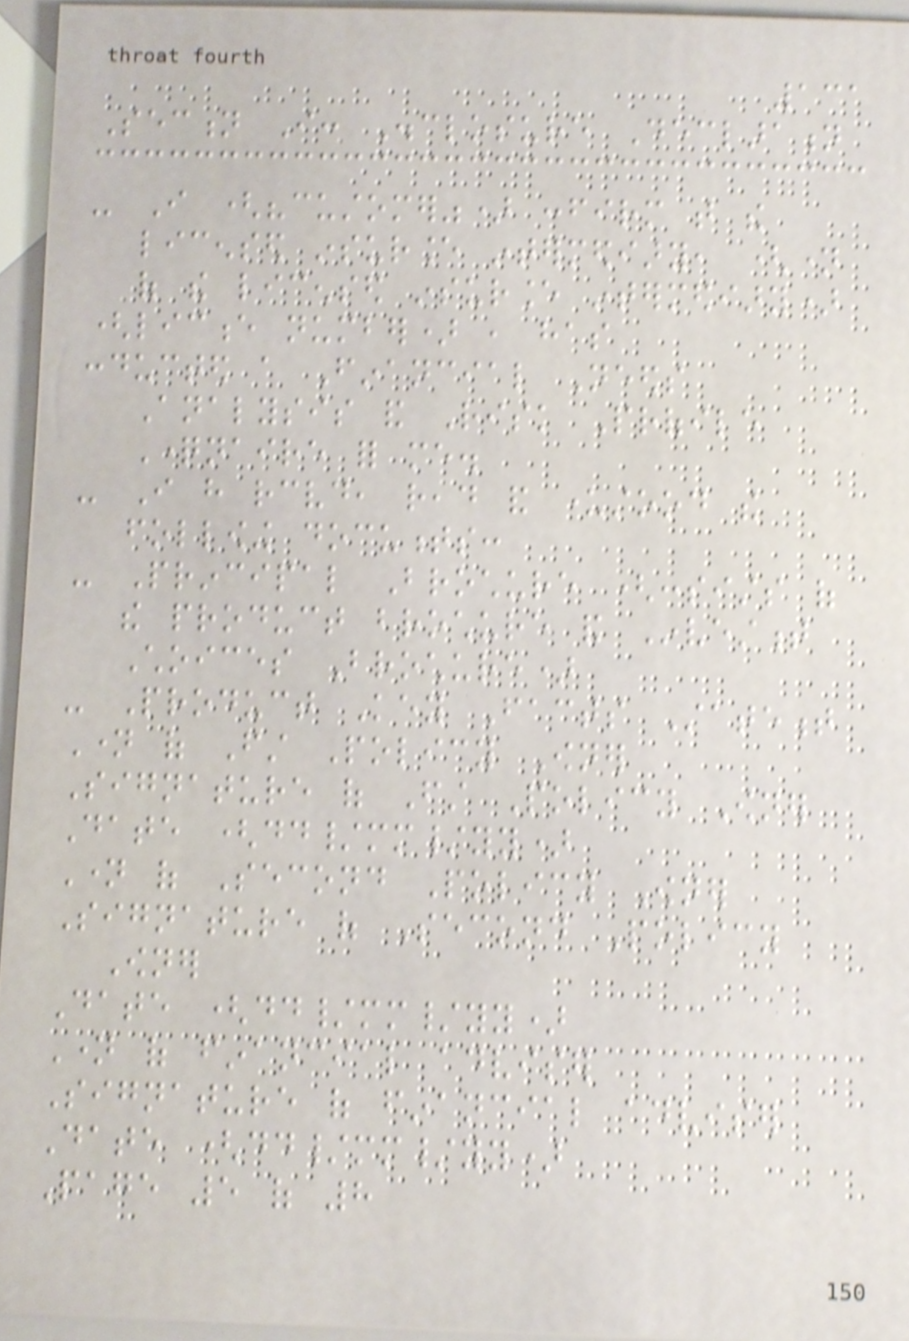131
Section I: Disclosure Declaration
- I ("customer") confirm that the
licensed insurance intermediary, (name
of the licensed insurance intermediary)
(licence number) , has
conducted a Financial Needs
Analysis and Risk Profile
Questionnaire for me.
- I have received, read and understood the
following documents:
- Principal Brochure (consists of
the product brochure and Investment
Choices Brochure)
- Product Key Facts Statement
Name of First Policy Owner
Signature of First Policy Owner
Date (dd/mm/yy)
Name of Second Policy Owner
Signature of Second Policy
Owner
Date (dd/mm/yy)
Name of financial adviser
Signature of financial adviser
Date (dd/mm/yy)
Page 5 of 8
